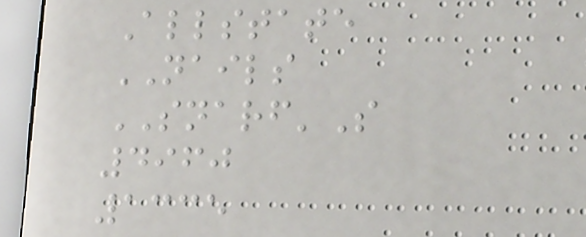Allstate
NAILS
SNARF'S
4960
1335
